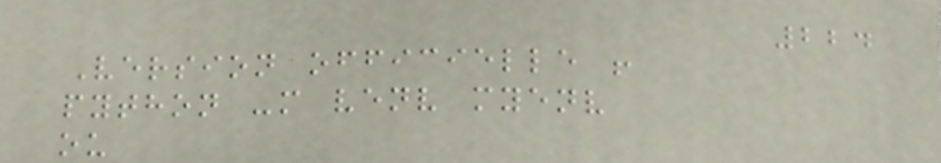224
Version officielle !
python -m venv myenv
ou
